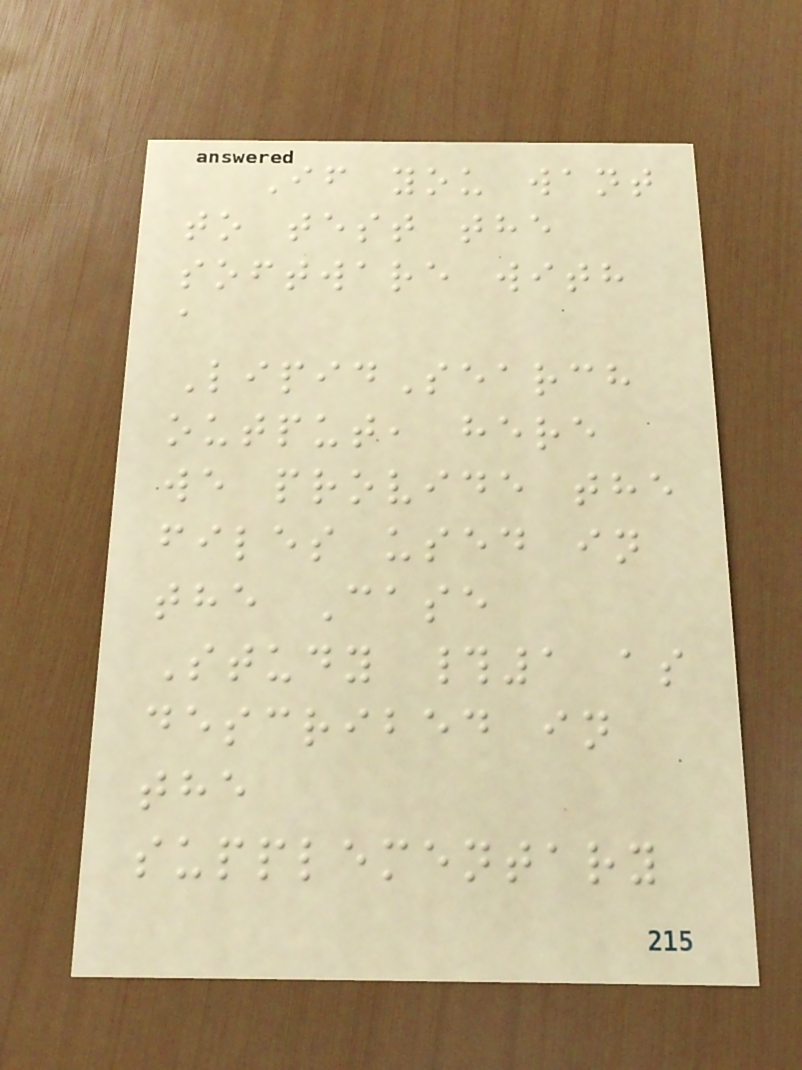If you want
to test the
software with
a
LipidSearch
output, here
we provide the
files used in
the Case
Study #1 as
described in
the
supplementary
